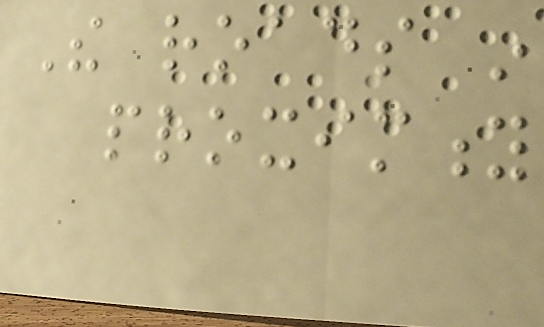The roads in
proximity
